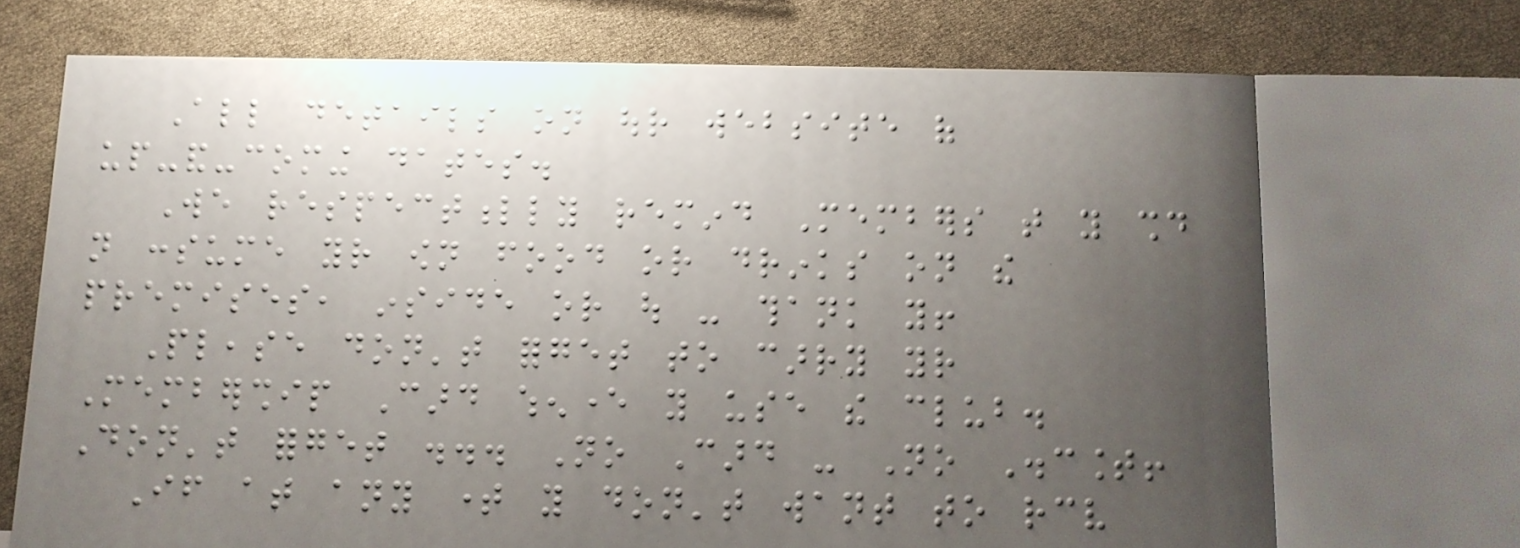All details on our website of
up-and-coming dates.
We respectfully remind Members that you should
not consume your own food or drinks on the
premises, inside or out - thank you!
Please don't forget to carry your
Membership Card whenever you use the club.
Don't forget ... No Card - No Discount!
If at any time you don't want to receive
